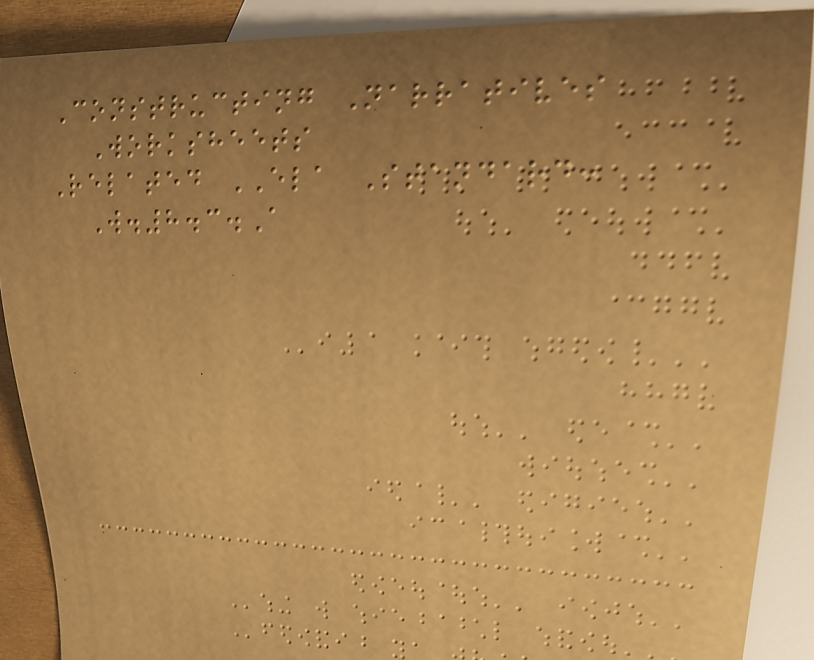Constructing Narratives
Worksheets
Related ELA Standard:
W.8.3.A
